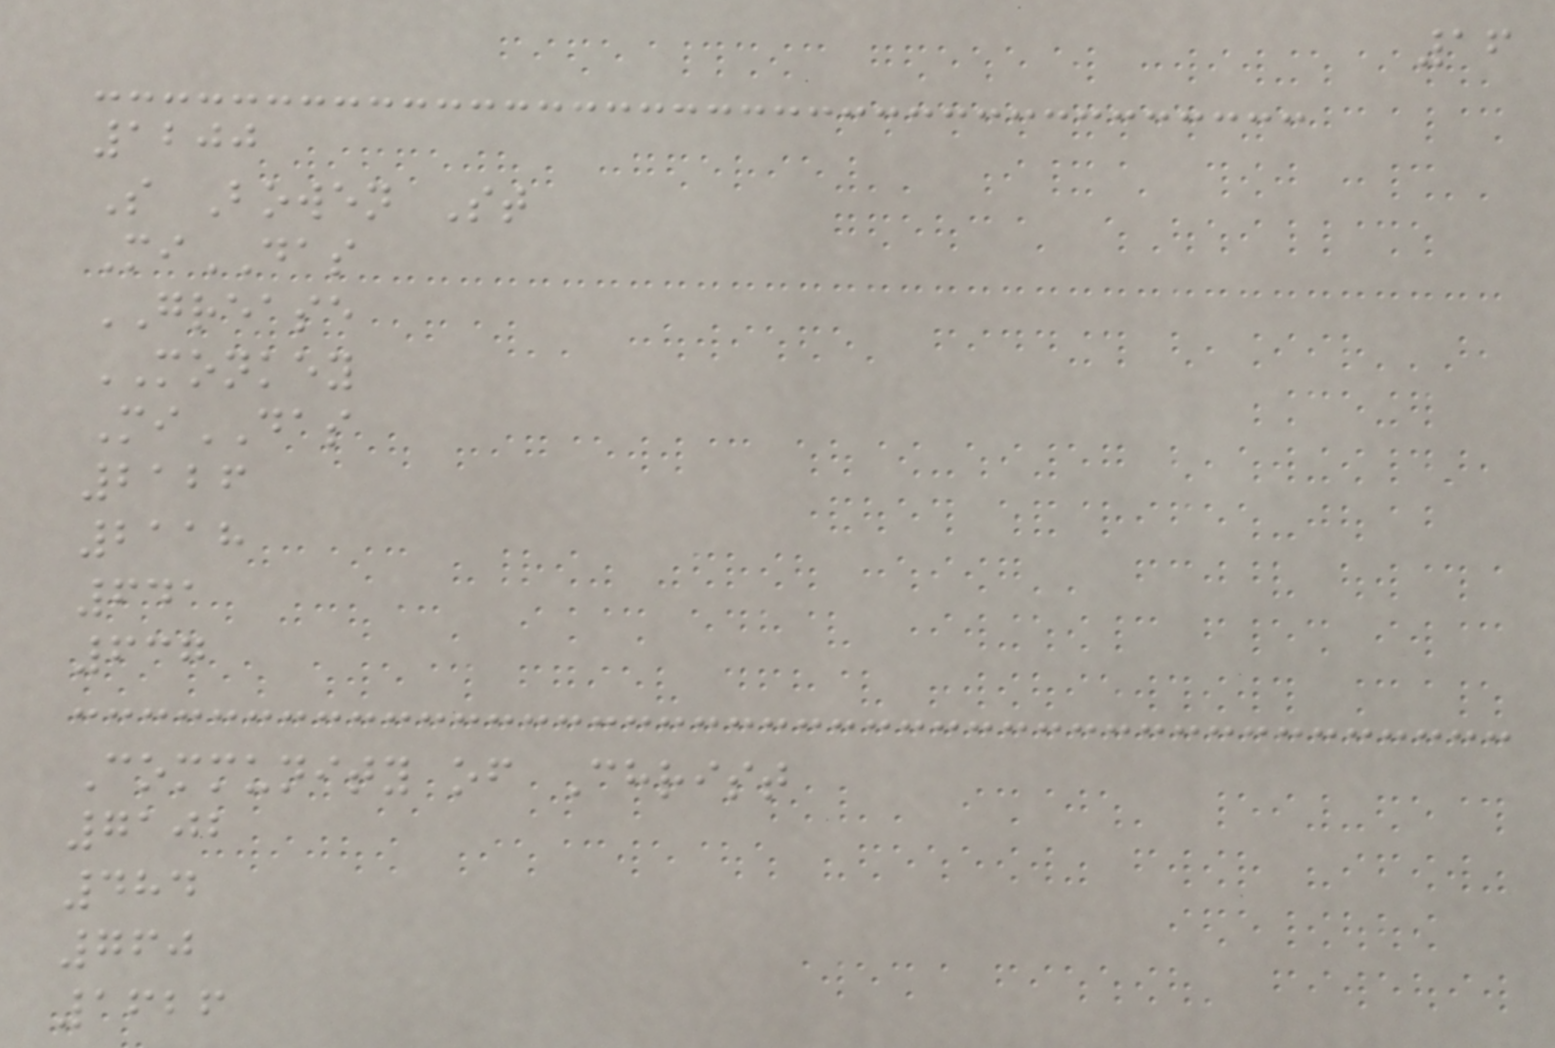16
1200
S Bowen St
MiDAS
GREASE
MONKEY
MiDAS
2126
2118
641
637
Community of Christ
7102
484
760
1626
